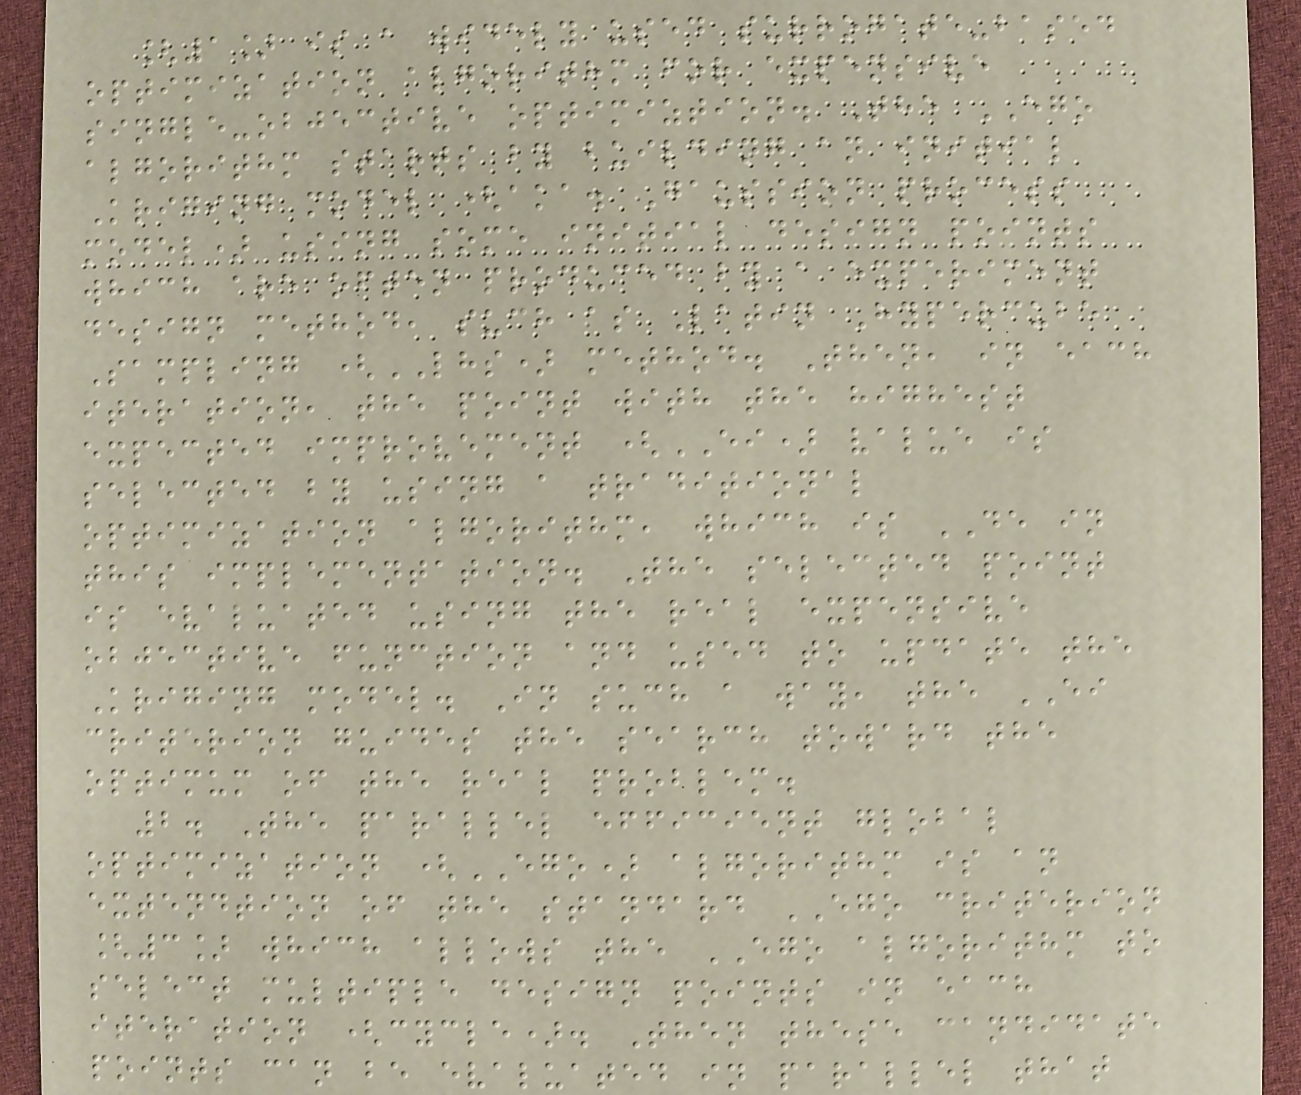[1] is a widely used surrogate-based
optimization algorithm for expensive
single-objective optimiztion. The EGO
algorithm starts by building an initial
Kriging model (aka. Gaussion process
model) using some initial design points
which are often produced by a experiment
design method, such as Latin Hypercube
Sampling (LHS) method. Then, in each
iteration, the point with the highest
expected improvement (EI) value is
selected by using a traditional
optimization algorithm, which is DE in
this implementation. The selected point
is evaluated using the real expensive
objective function and used to update the
Kriging model. In such a way, the EI
criterion guides the search toward the
optimum of the real problem.
2. The parallel efficient global
optimization (EGO) algorithm is an
extendtion of the standard EGO criterion
[3] which allows the EGO algorithm to
select multiple design points in each
iteration (cycle). Then these candidate
points can be evaluated in parallel that
